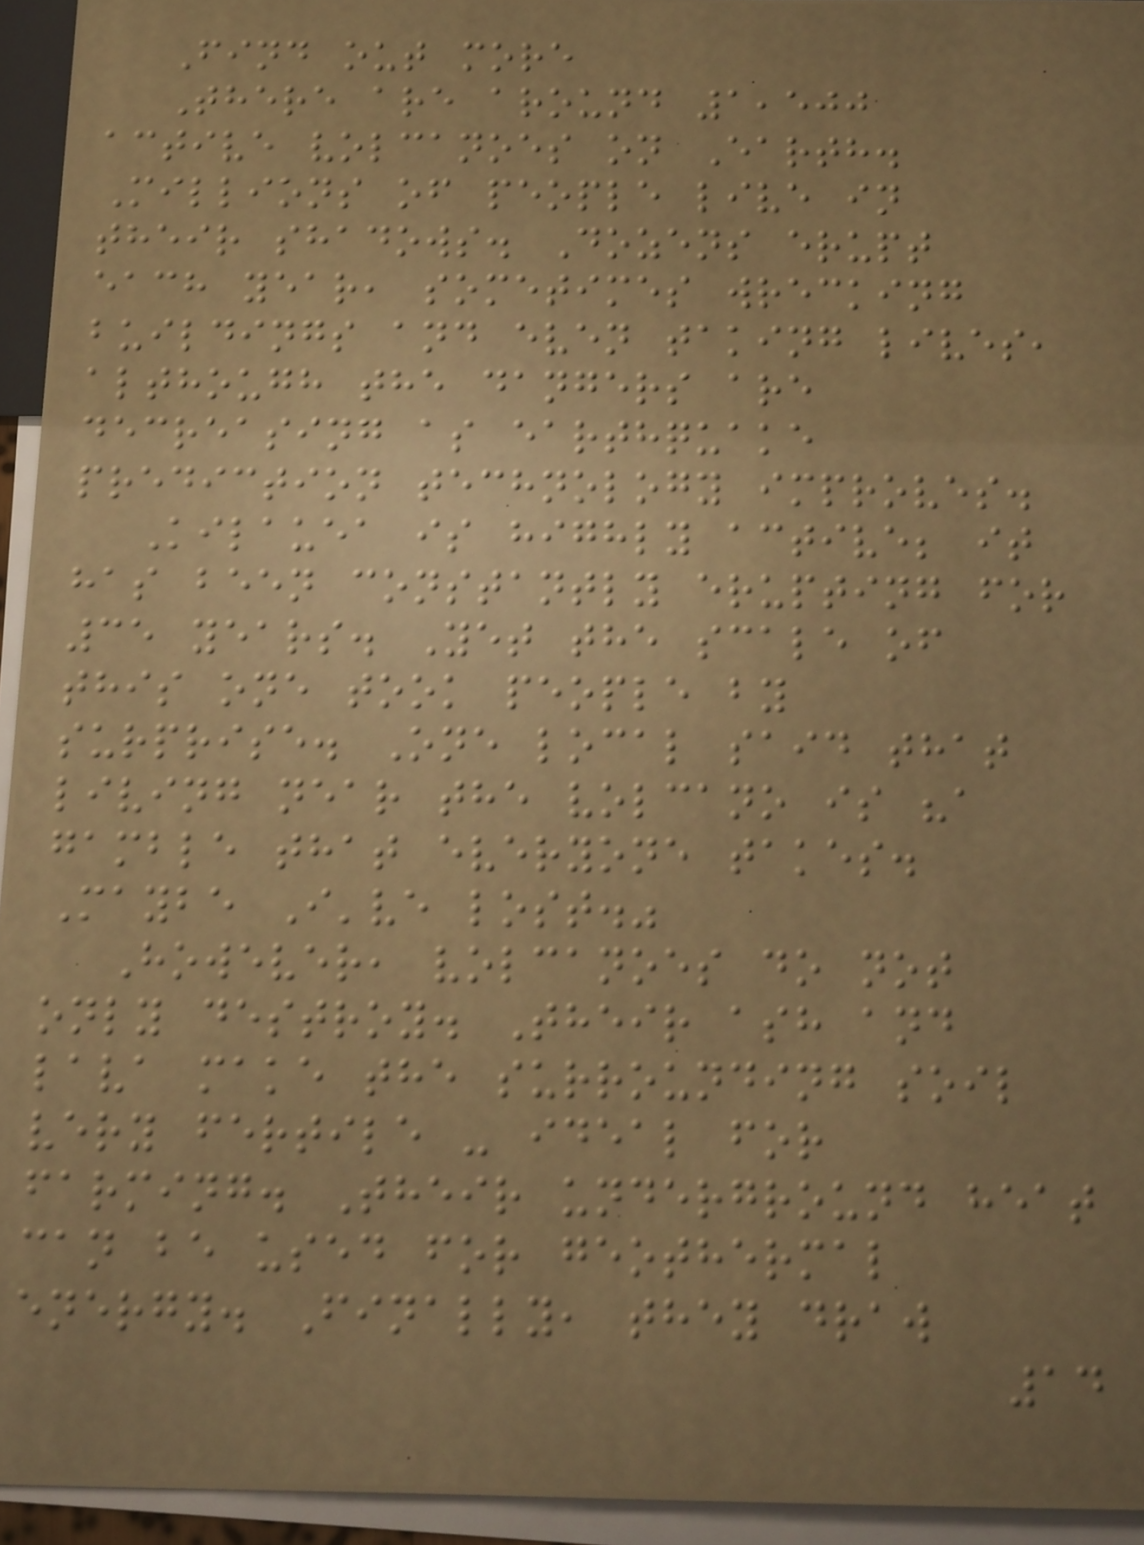Find out more
There are around 1,500
active volcanoes on Earth.
Millions of people live in
their shadows. Dozens erupt
each year, sometimes wrecking
buildings and even taking lives,
although the dangers are
decreasing as earthquake
prediction technology improves.
Kilauea is highly active; it
has been constantly erupting for
35 years. Yet the scale of
this one took people by
surprise. One local said that
living near the volcano is "a
gamble that everyone takes.
Maybe I've lost."
However, volcanoes do not
only destroy. Their ash and
lava make the surrounding soil
very fertile - ideal for
farming. Their underground heat
can be used for geothermal
energy. Finally, they draw
14
